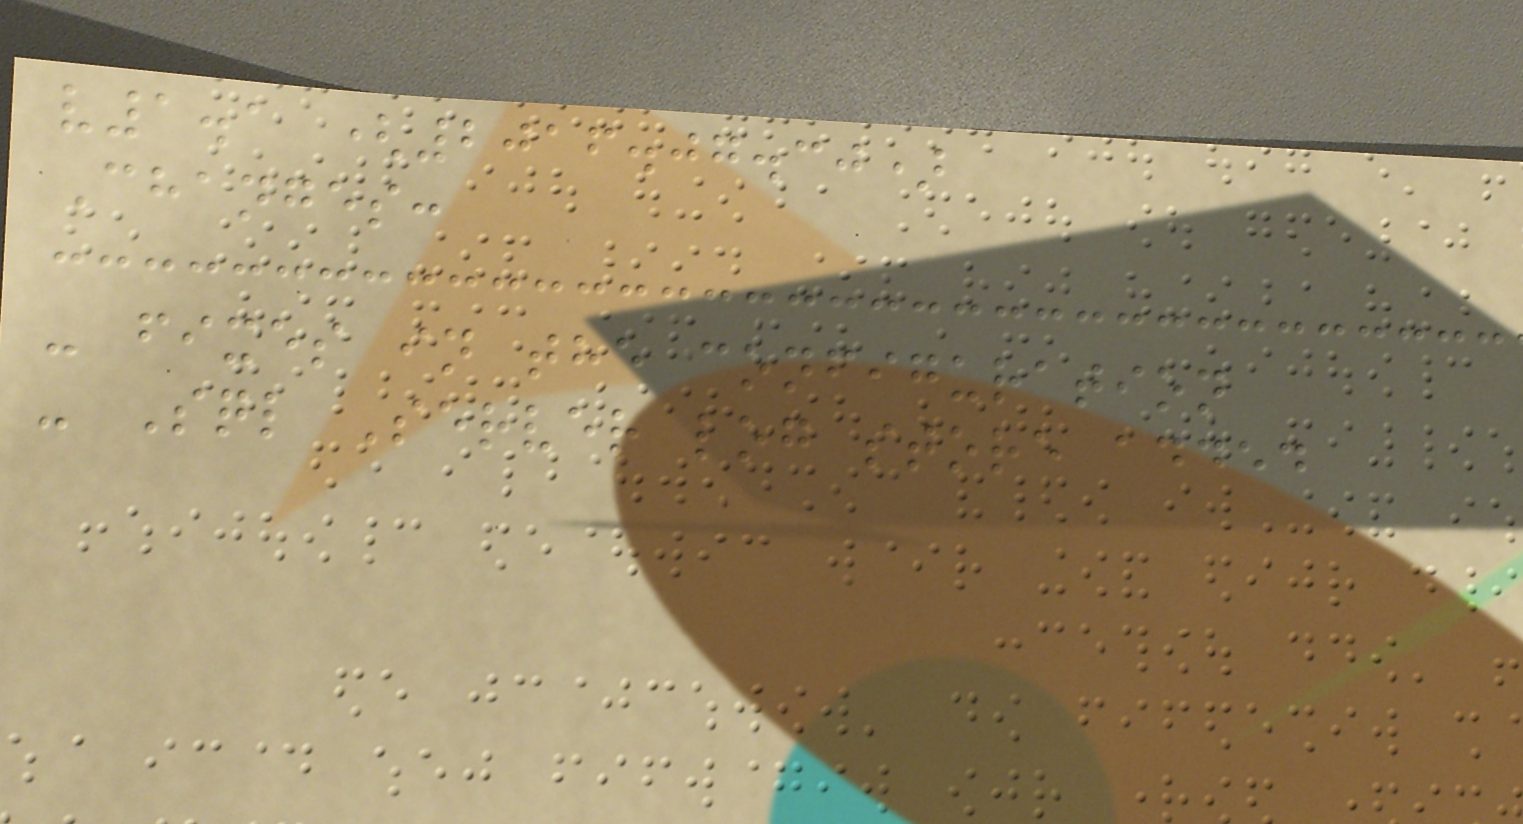v1.1 (2016.07.30)
Changes:
- fixes in the configuration
- Sql Server log store added
